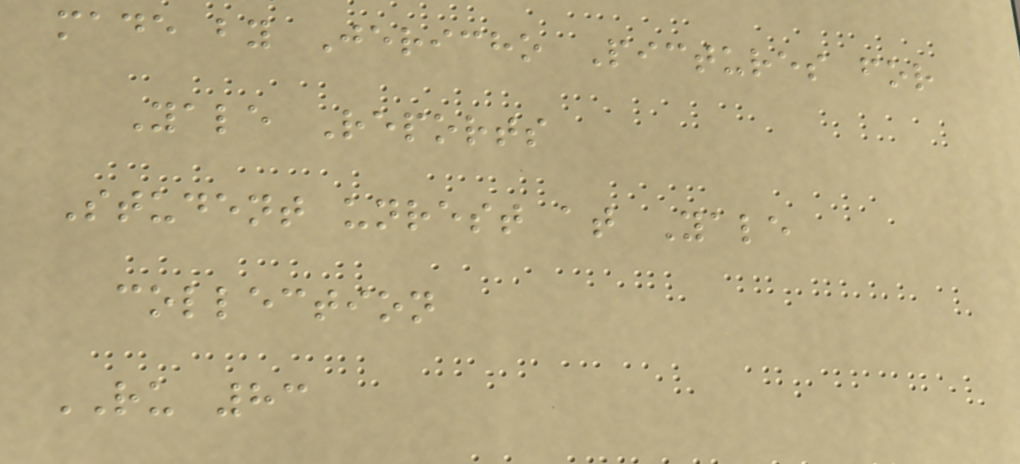made by Jericho Pictures for
Yale Reports
Student unrest at Yale
collection
RU 83
